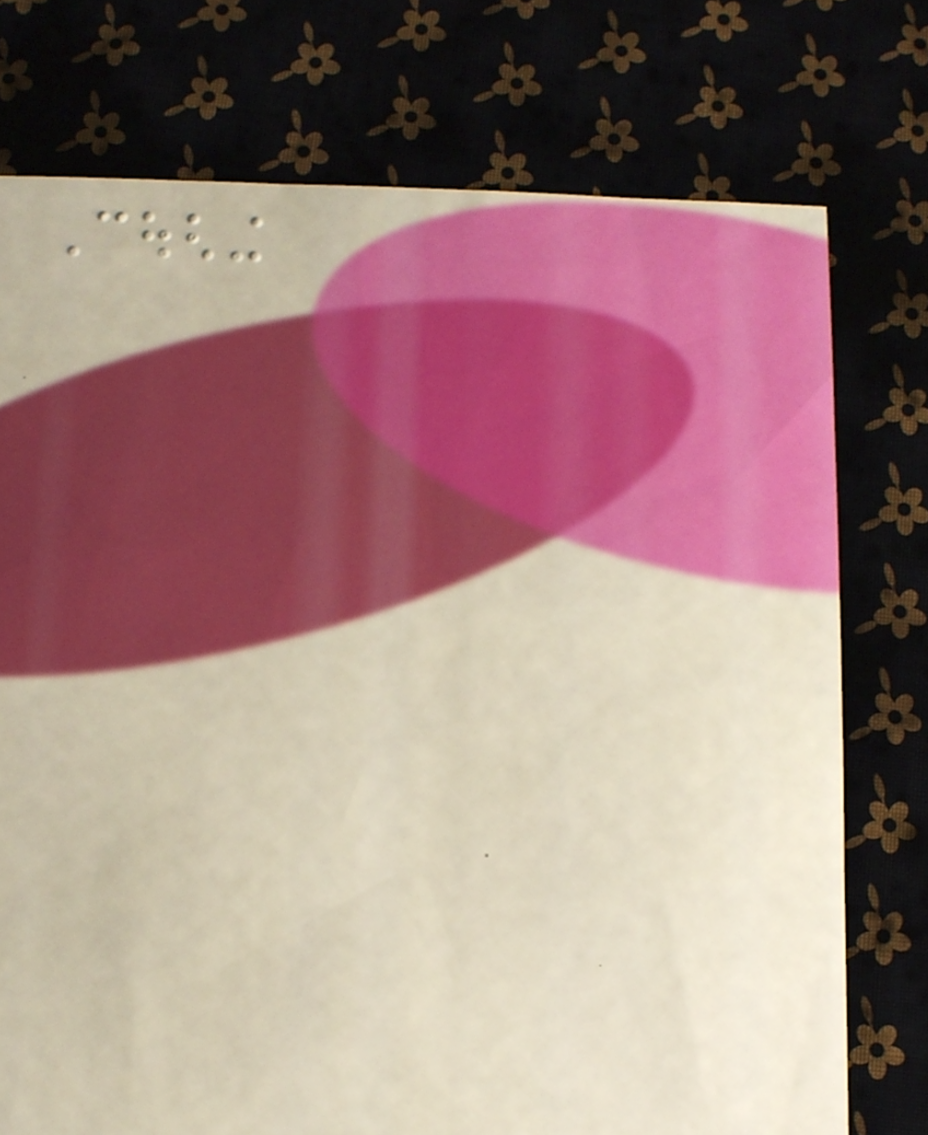Coughing
